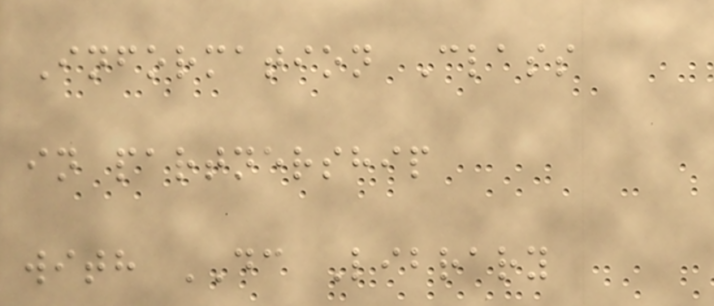Information Class
in partnership
with DC Library
